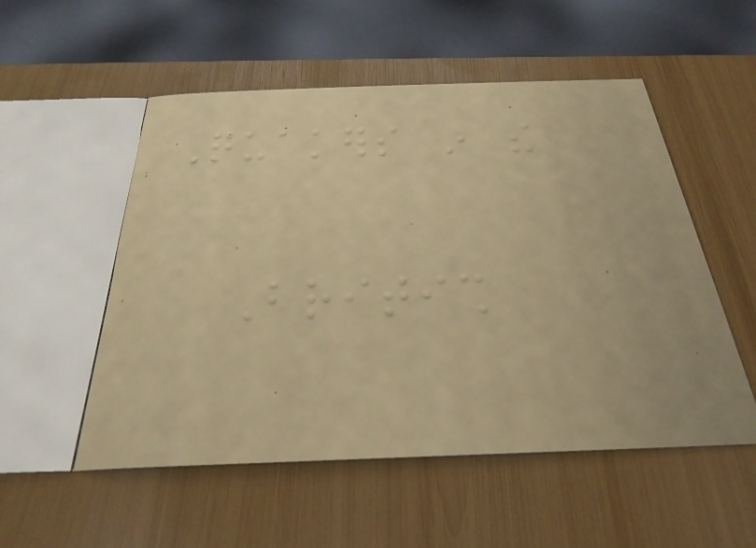Quakers in the
British
